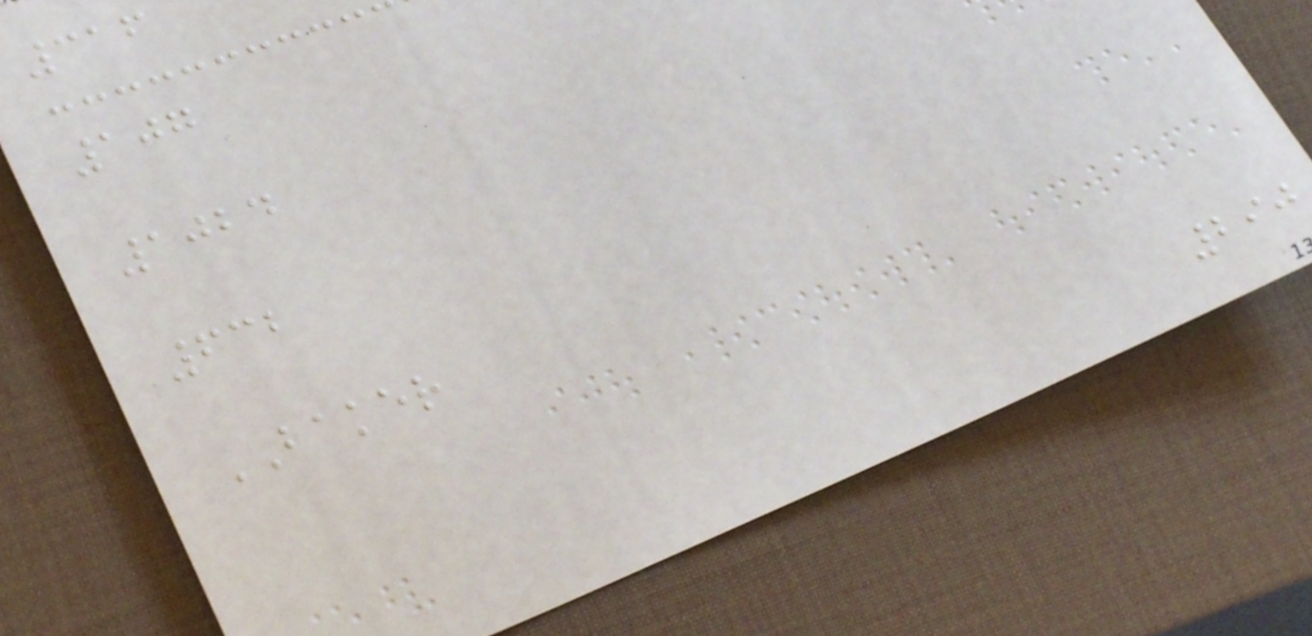316
107
1024
632
BAKER
290
